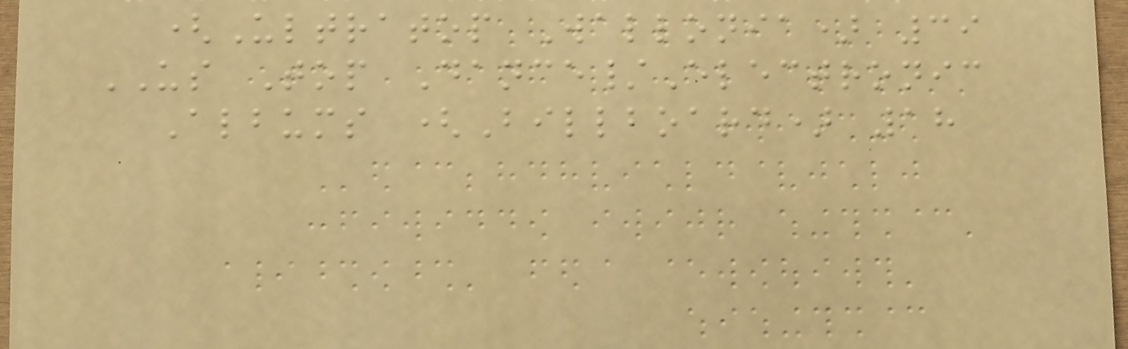(Ultratop Wallonia) 39
US Top Dance/Electronic
Albums (Billboard) 18
